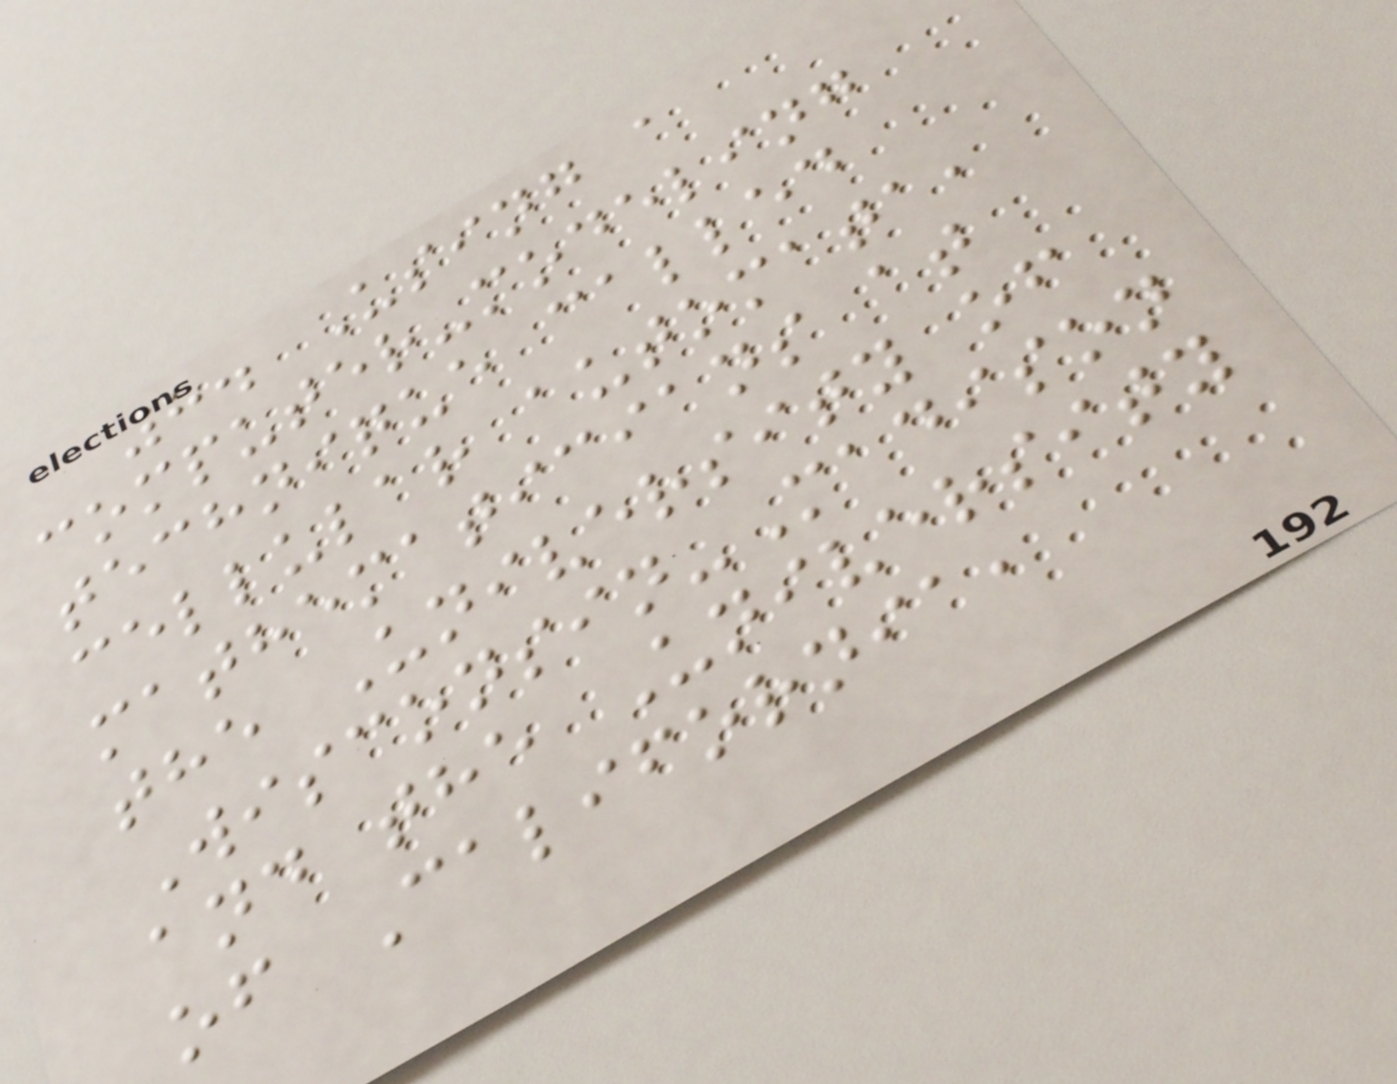8. Using a
computer-modeling
technique called
cellular automata,
mathematicians at
the University of
Wisconsin-Madison
and the University
of California,
